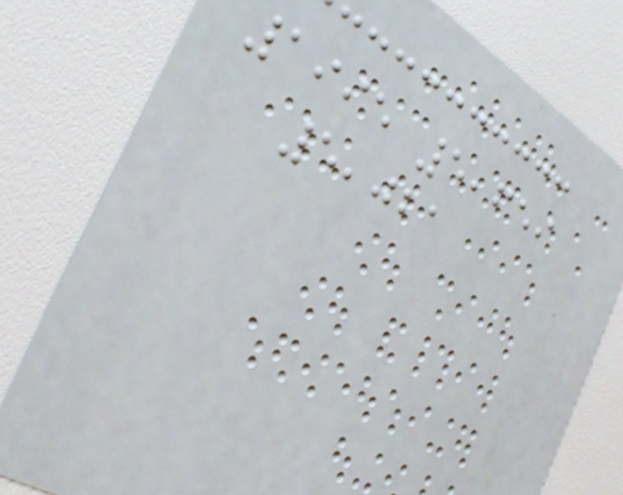1995 5,659
5,021
